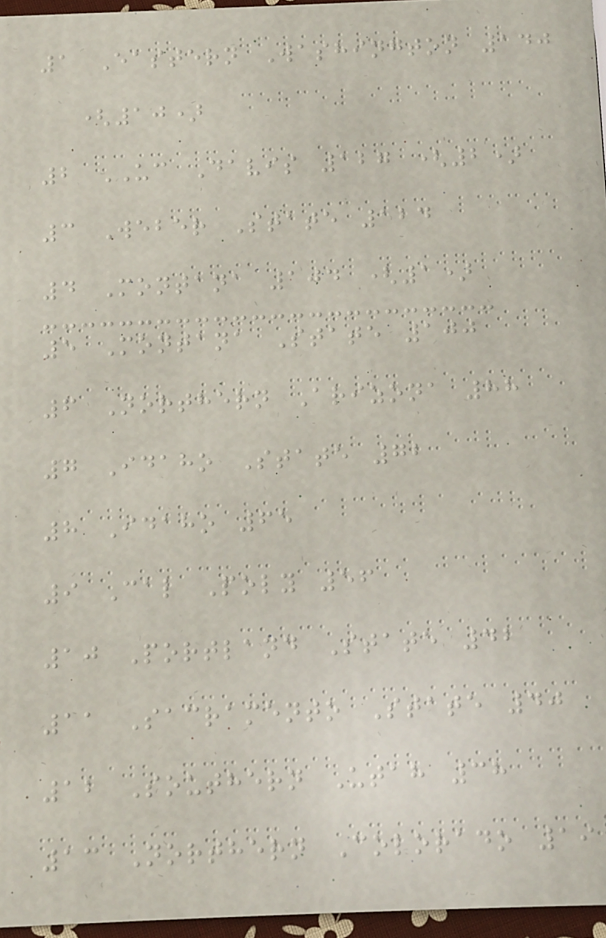1 Eastern Washington 140
(10)
2 UC Davis 127 (2)
3 Weber State 124
4 Montana 104 (1)
5 Montana State 100
6 Northern Arizona 88
7 Idaho State 72
8 Idaho 65
9 Cal Poly 56
10 Portland State 42
11 Sacramento State 40
12 Southern Utah 38
13 Northern Colorado 19
